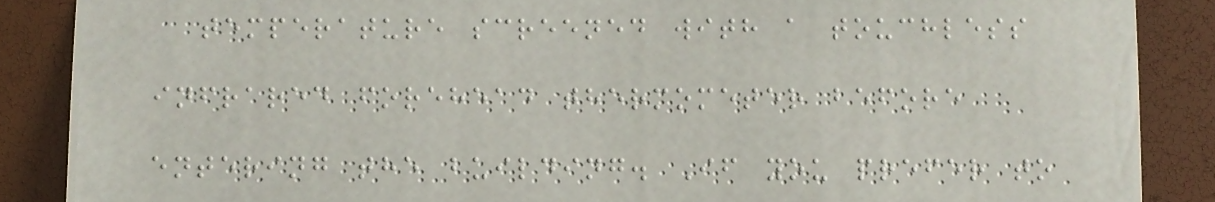temperature screened with a touchless
infrared forehead thermometer before
entering the building. If you prefer to
